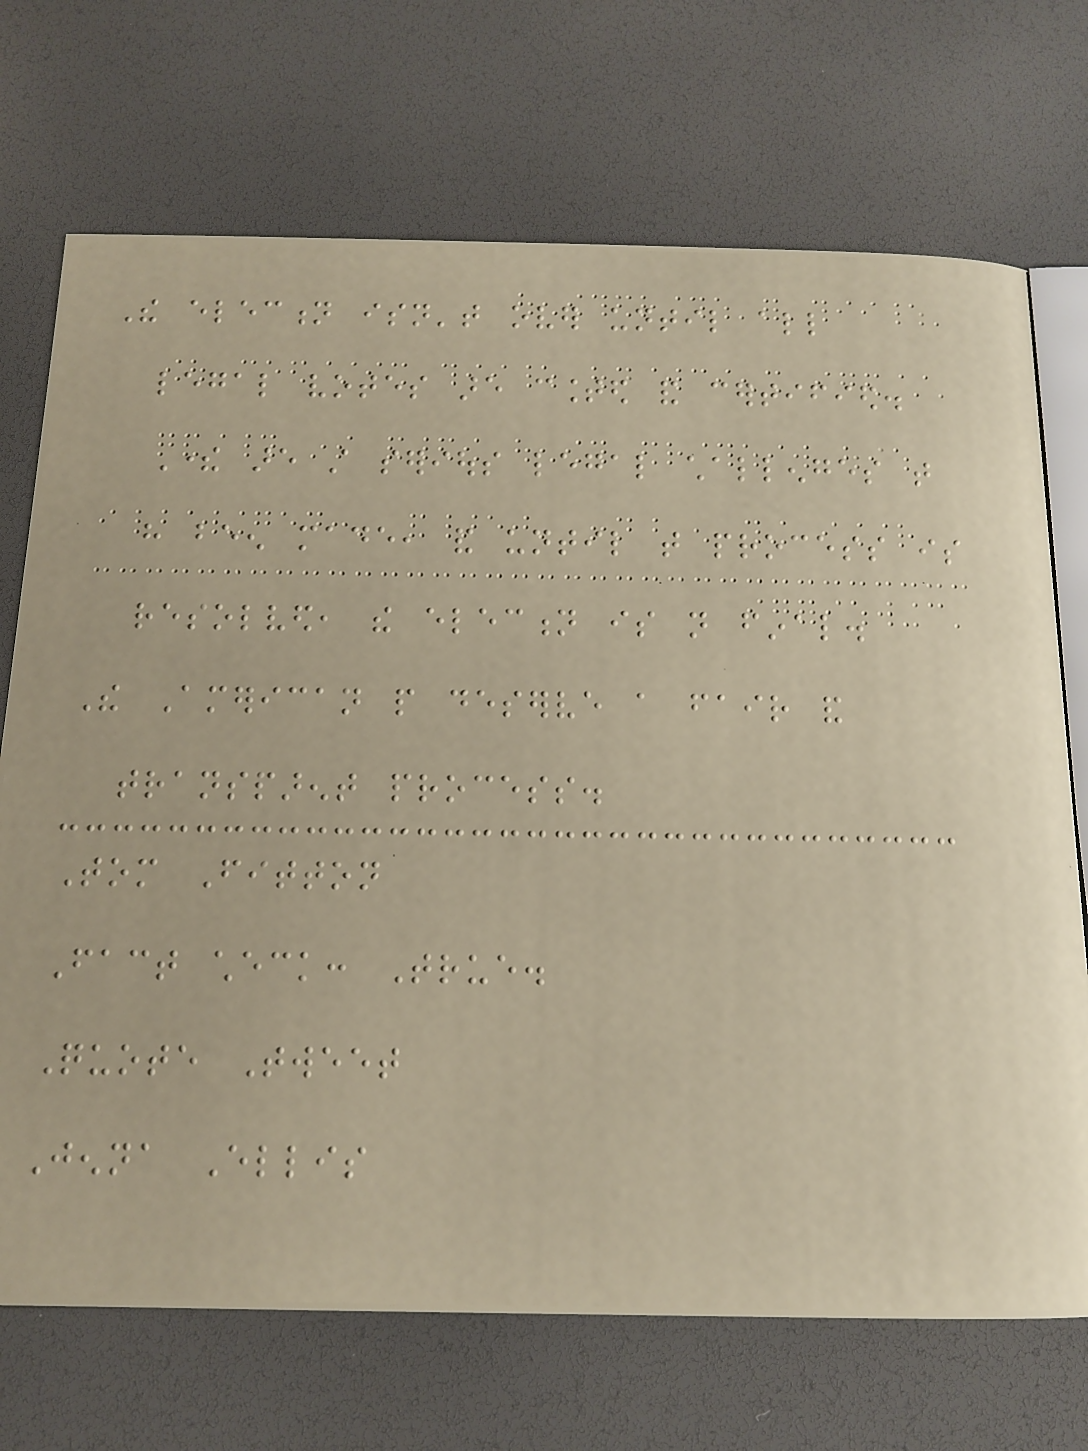The election isn't over until all
legal votes are counted and certified.
There are still serious legal challenges that
have been made, and until that process is
resolved, the election is not final.
The American people deserve a fair and
transparent process.
Tom Fitton
Fact check: True.
Quote Tweet
Jenna Ellis
